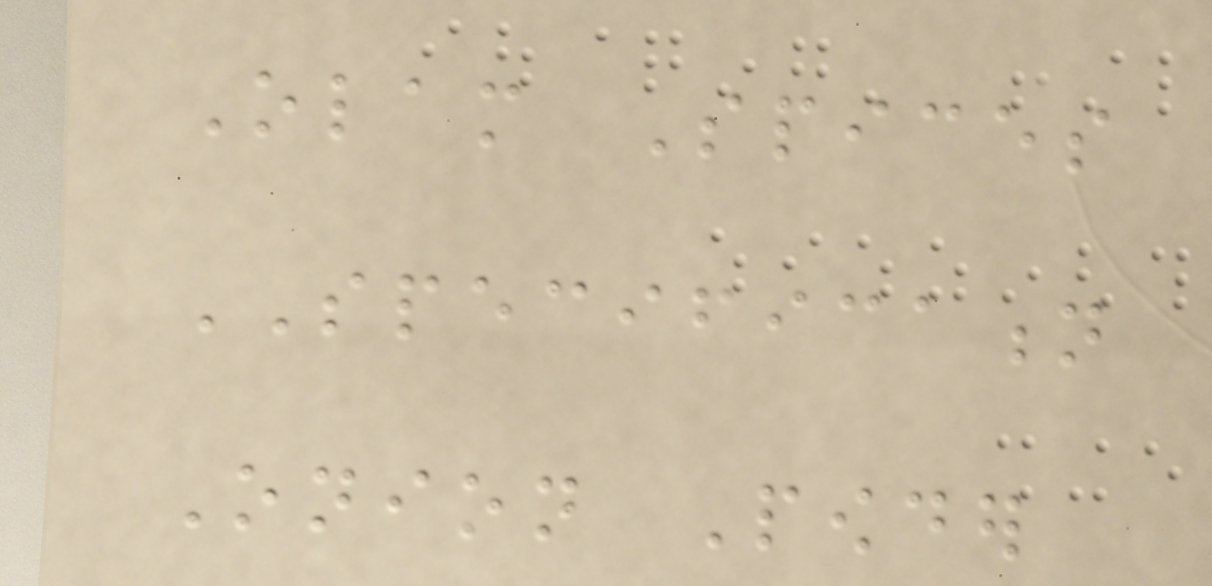Olam Spices
SPECIFICATION
Onion Powder
